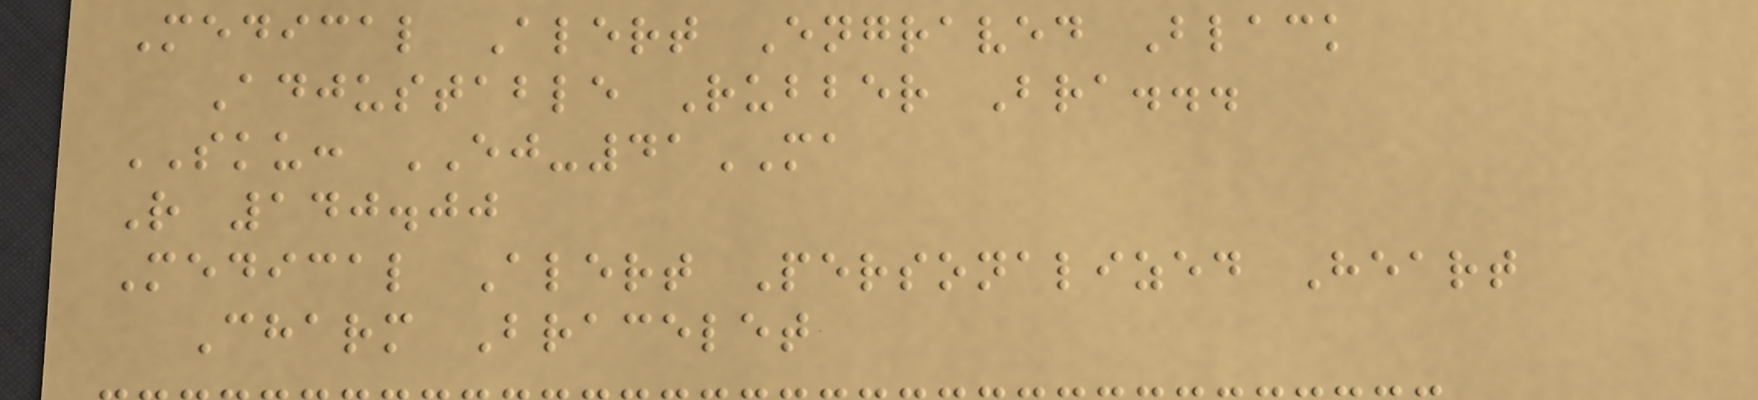Medical Alert Engraved Black
Adjustable Rubber Bra...
SKU: EJ-41MA
R 140.00
Medical Alert Personalized Heart
Charm Bracelet
